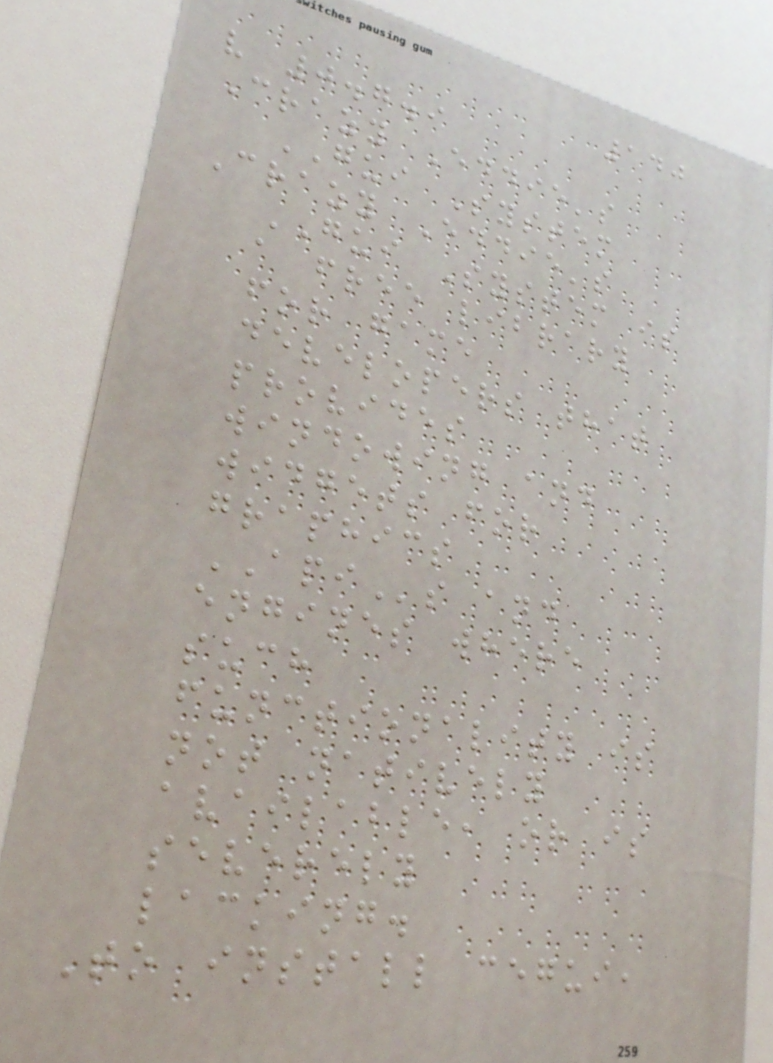140
v 0.7.9
Crazy Eddie's
GUI System
Crazy Eddie's
GUI System is
a free library
for game
developers that
provides
windowing and
widgets for
graphics
APIs and
engines where
such
functionality is
not natively
available, or is
severely
lacking.
To install cegui,
